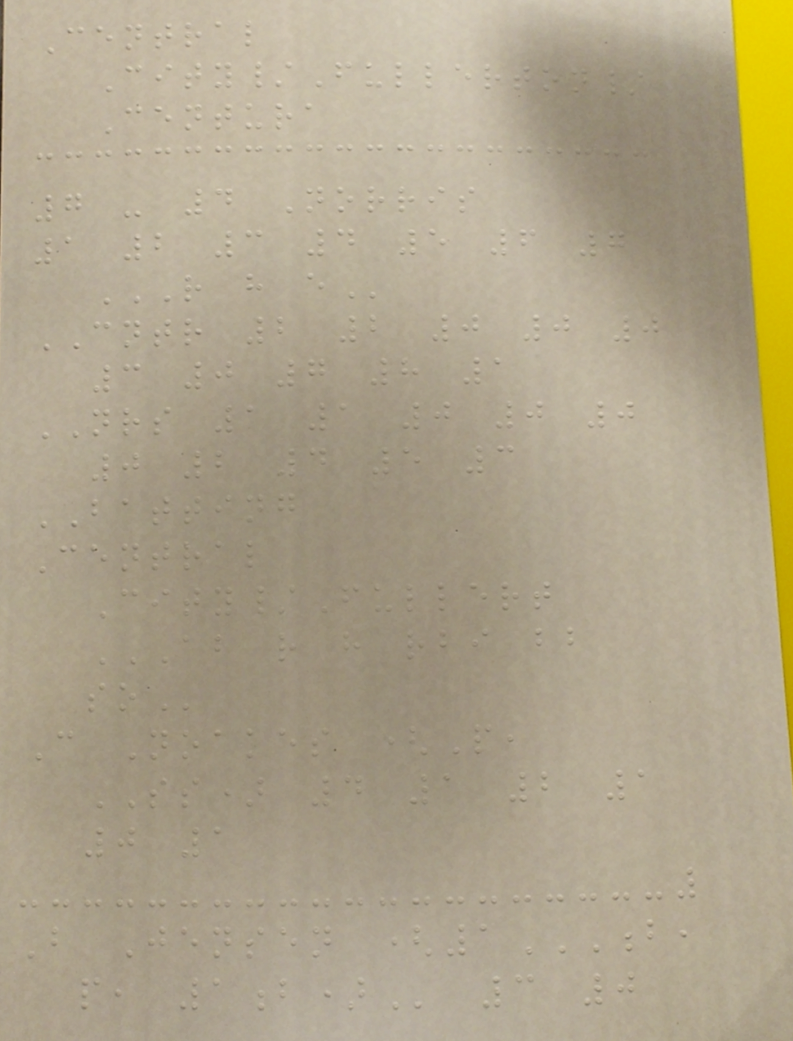Central
City/Fullerton/
Centura
7 - 4 Norris
1 2 3 4 5 6 7
R H E
CNTR 2 2 0 0 0
3 0 7 8 1
NRS 1 1 0 0 0
0 2 4 5 3
BATTING
Central
City/Fullert
AB R H RBI BB
SO
C Noakes (P,
SS) 4 1 2 1
0 1
B Jensen (1B,
P, 1B) 3 0
